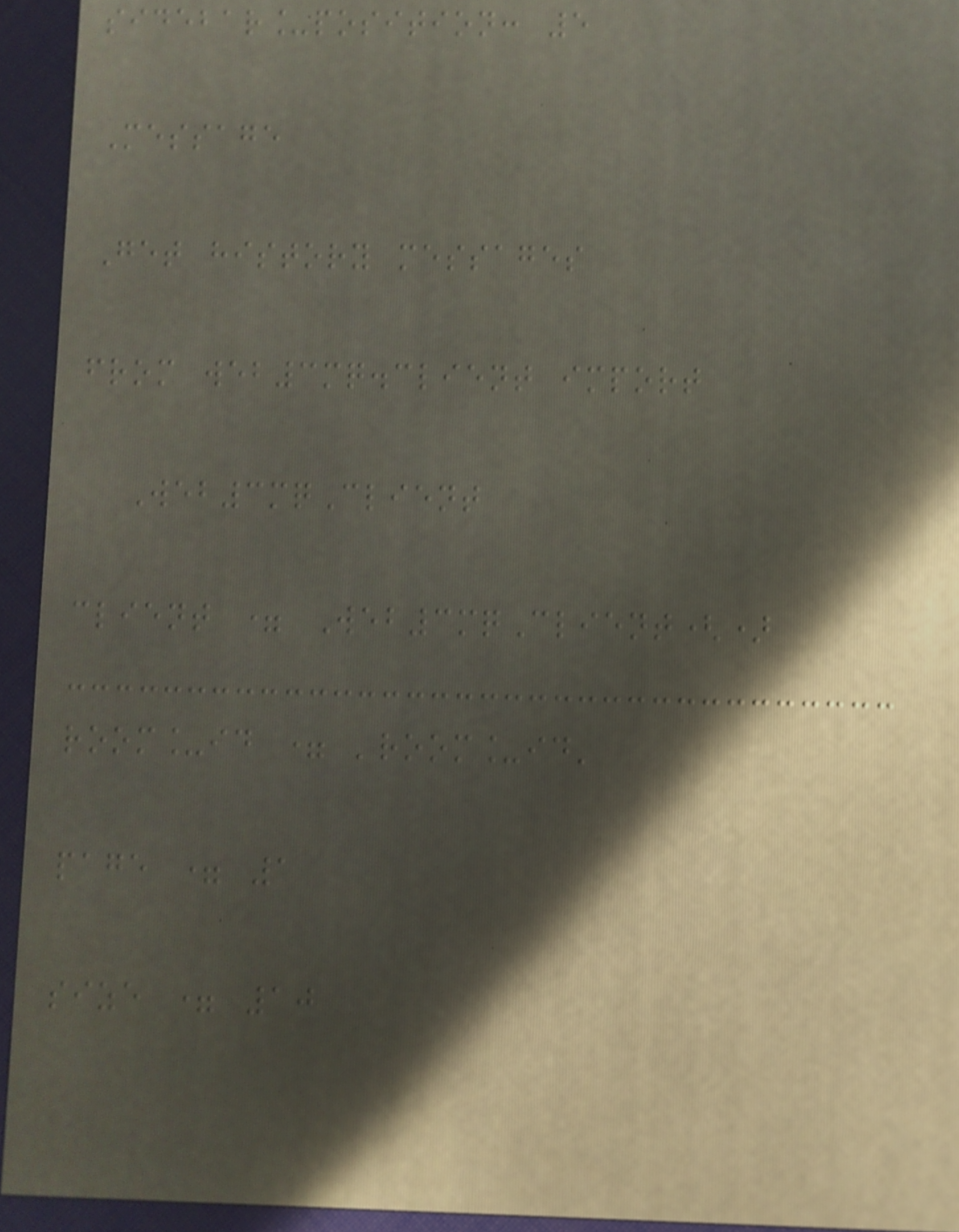sidebar_position: 5
Message
Get history messages
from web3mq.client import
Web3mqClient
client = Web3mqClient()
room_id = 'room_id'
page = 1
size = 10
